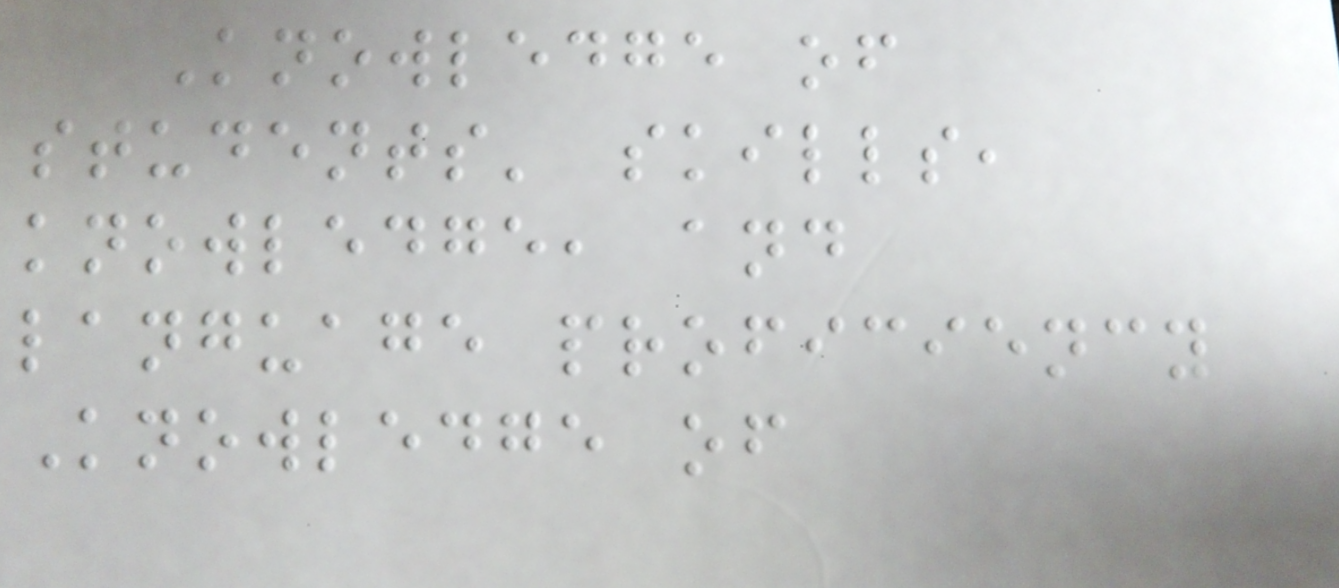Knowledge of
students' skills,
knowledge, and
language proficiency
Knowledge of
